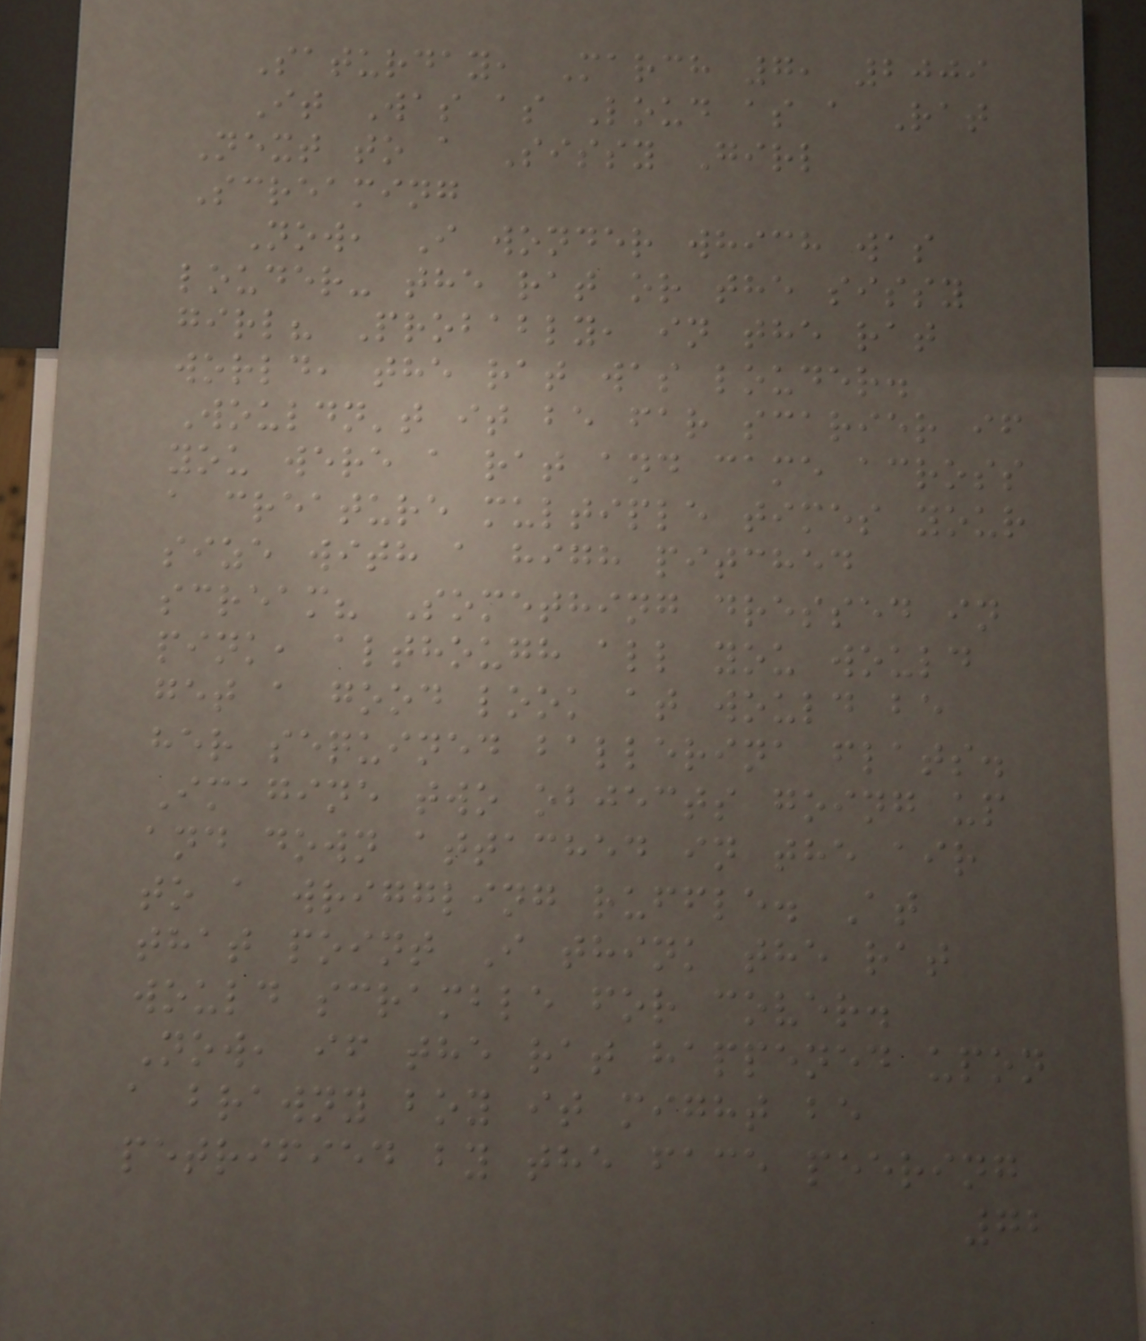Saturday, March 7, 2009
It Was as Loud as a Rat
Next to a Sissy Girl
Screaming
Now, I wonder which was
louder- the rat or the sissy
girl? Probably, in the rat
world, the rat was louder.
Wouldn't it be far scarier if
you were a rat and came across
a creature multiple times your
size with a high pitched
scream? Something dressed in
pink, although all you would
get a good look at would be
her sequined ballerina flats.
Imagine two objects going up
and down attached in the air
to a wriggling ruffle. At
that point I think the rat
would scramble for cover.
Now, if the rat happened upon
a brawny boy it might be
petrified by the face peering
72
